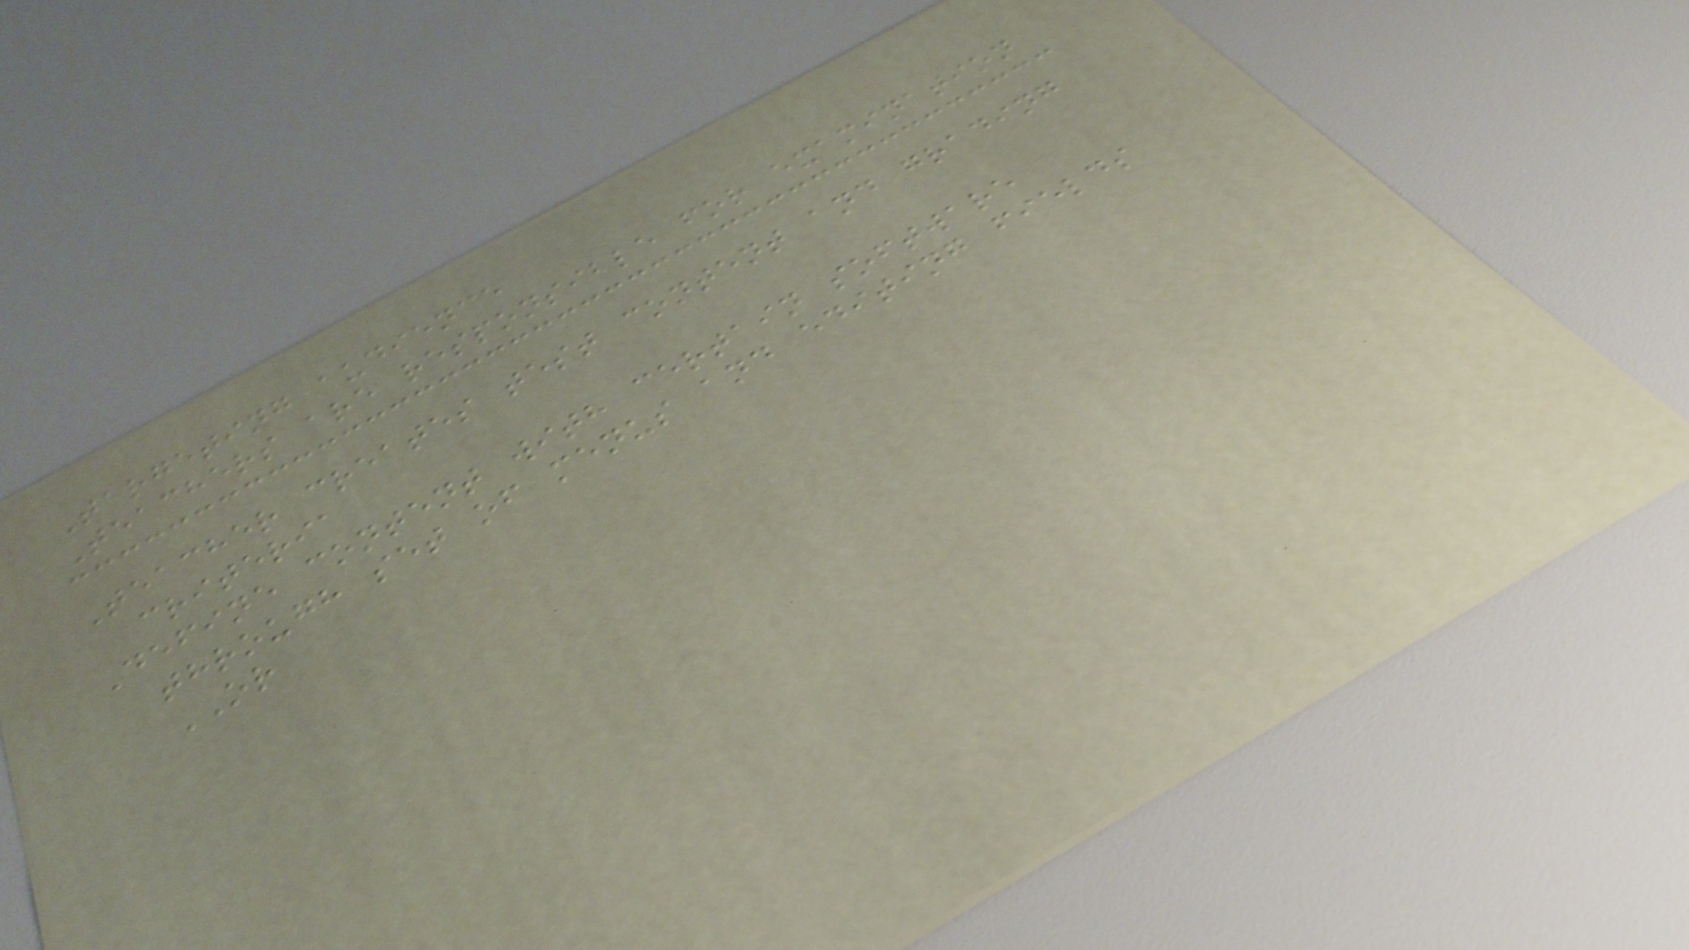Targeting audience
Teachers are responsible for examination
Teacher creates test content and grading
criteria
Define content with certain software
through set of menus and editing fields
OR
